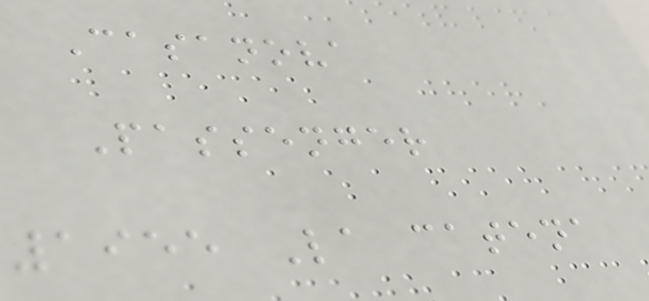Casanova
Passenger
1955 La catena
